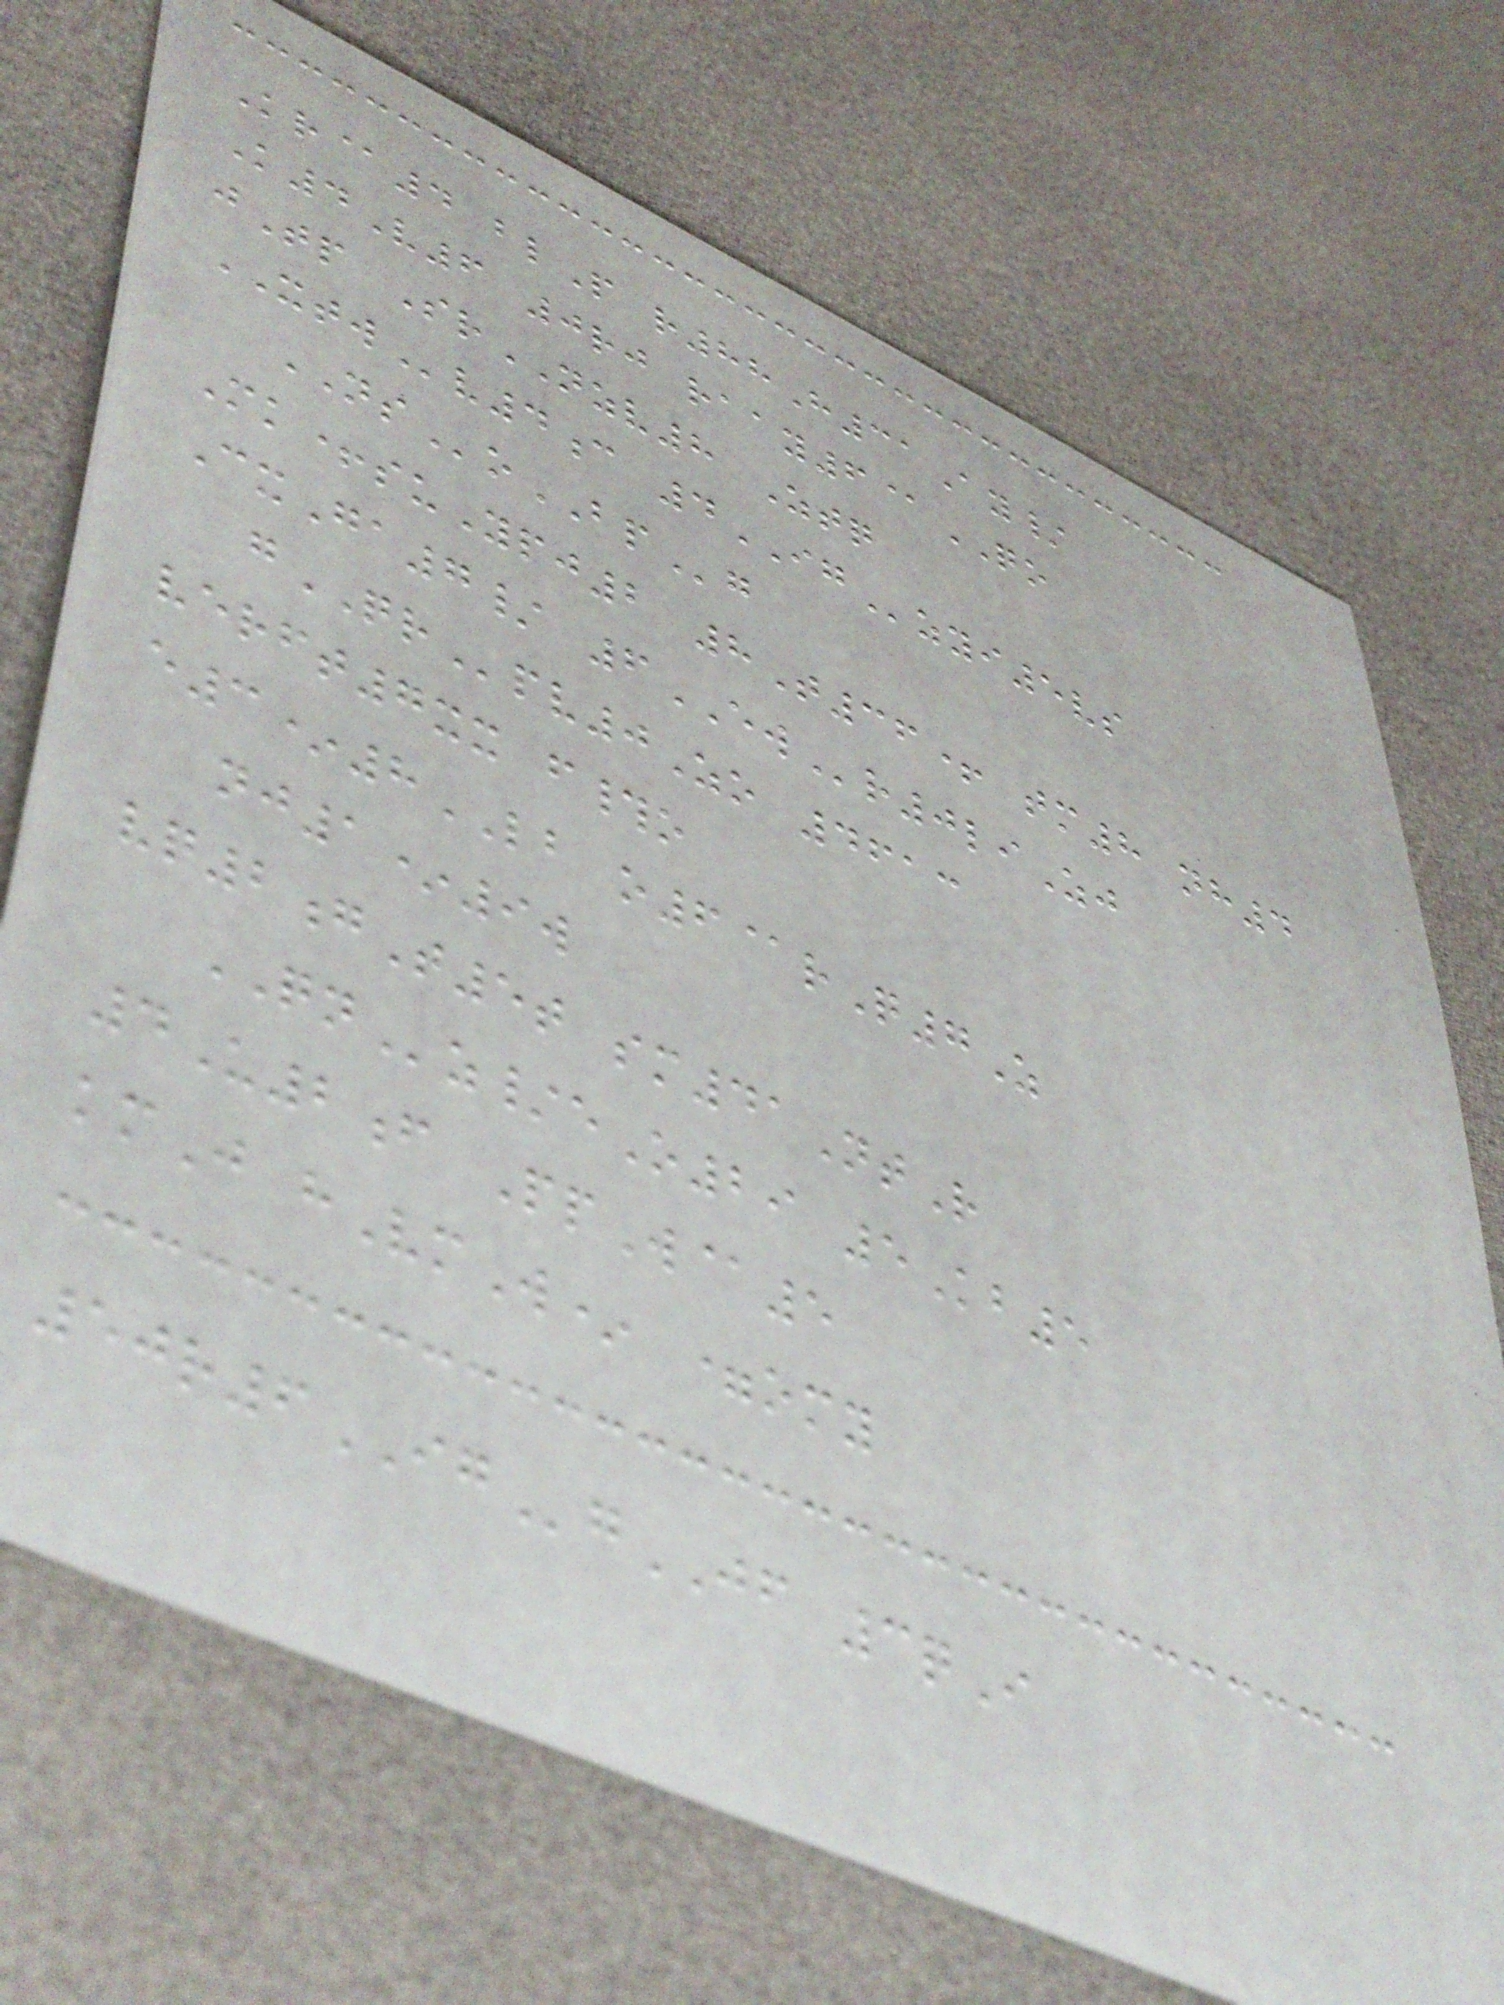Kr@4 blP r88H31Ay/
K4V6 0rj raay6@QO
jTp SrNZV8 Ztq
XTWv4c 4IGzyi5vs
NSoBPg
Mk+suYpj2 8T36+ tm8 nh4
CxGa7/ 6EWr0liZj
gQRpv0Zo 4613
verft7xx f#o
e3*8LB o6@rQ7Z
nj1*9w
vq2gT5t sm41NtR
QNz/eO29 5Kb5
4U2f PpW@5
kmJ hVmW* =omy
50r6IGgJF 3qI
